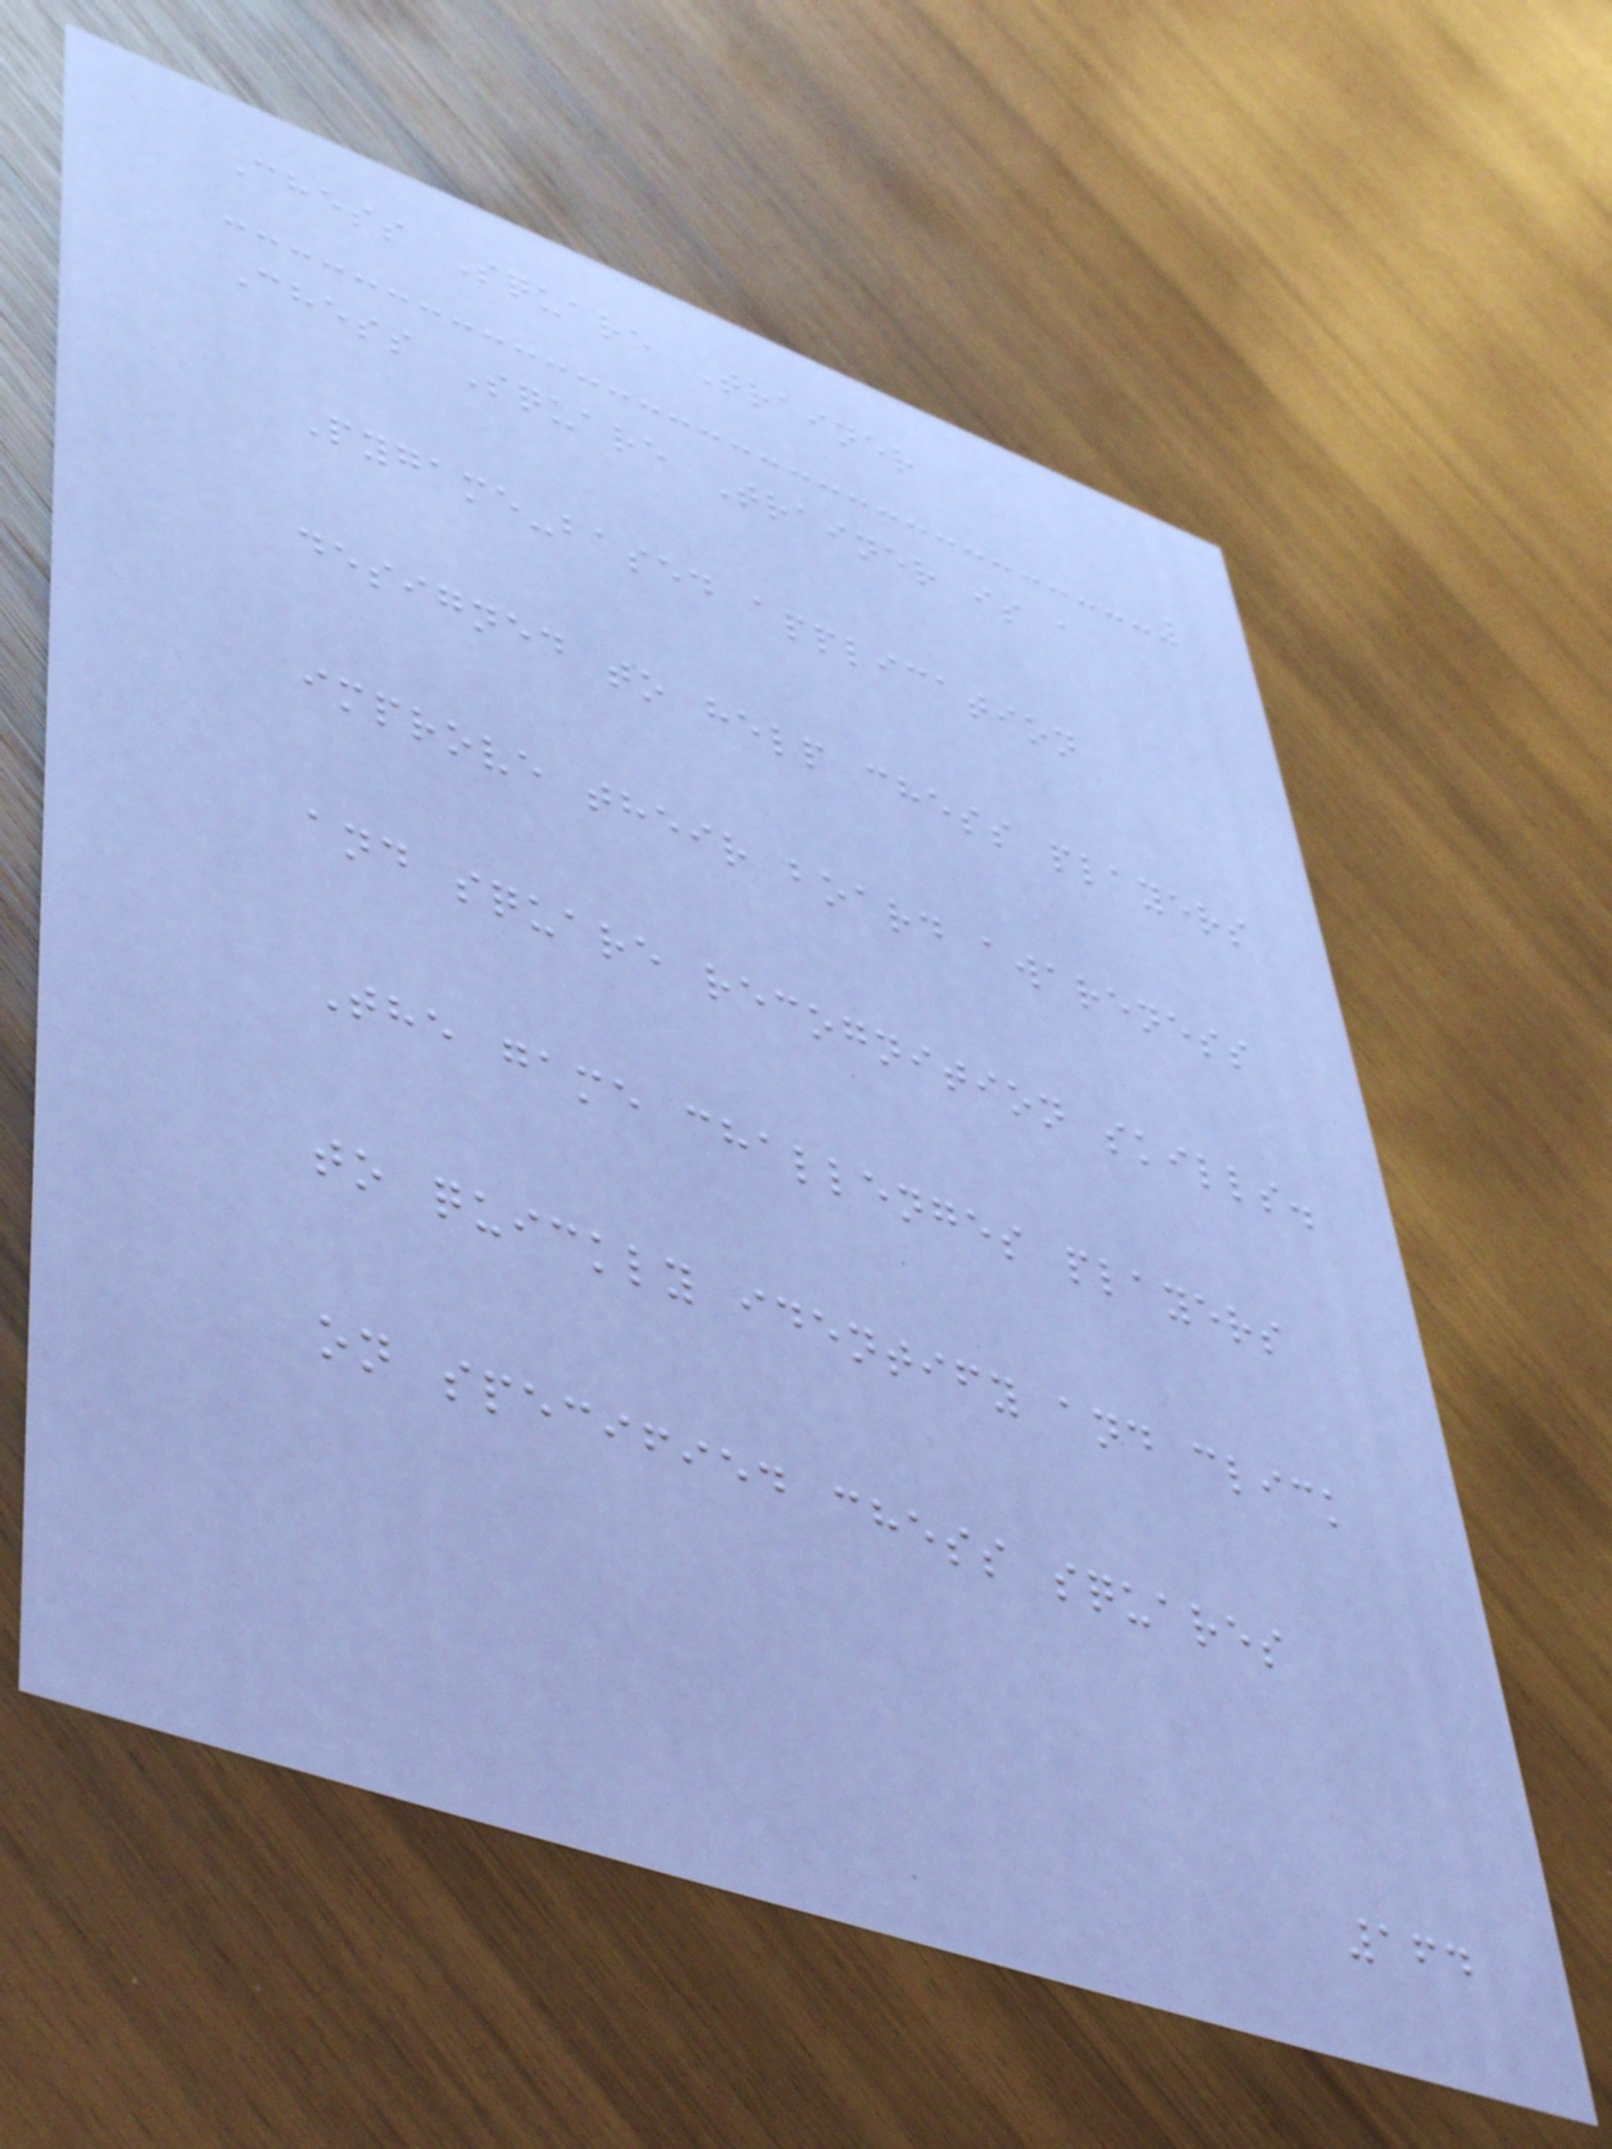Chess Square Trainer
Chess Square Trainer is a
Pygame-based application
designed to help chess players
improve their board awareness
and square recognition skills.
The game challenges players
to quickly identify and click
on specified chess squares
164
